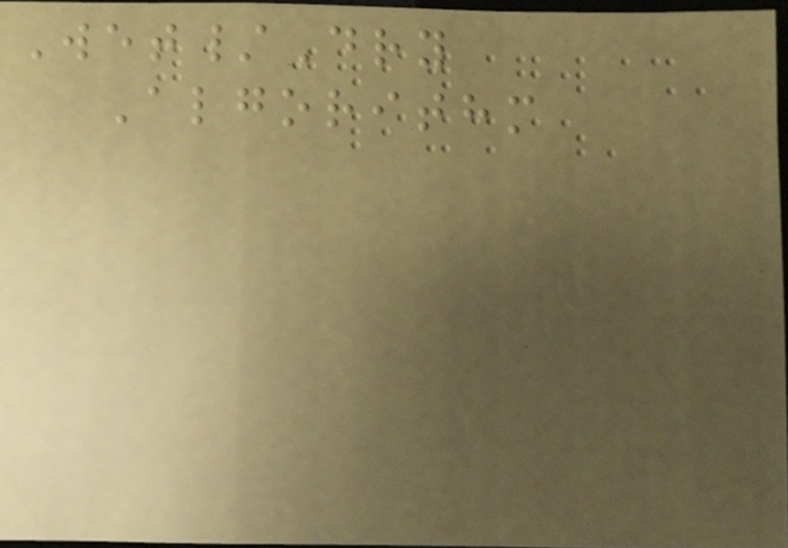Wet/Dry
Algorithm
